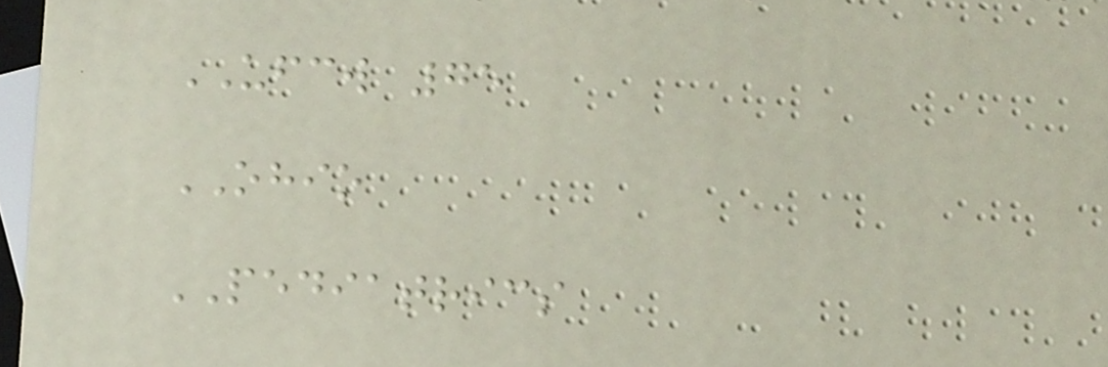UFCW 75
OHIO
PEDIATRICS
